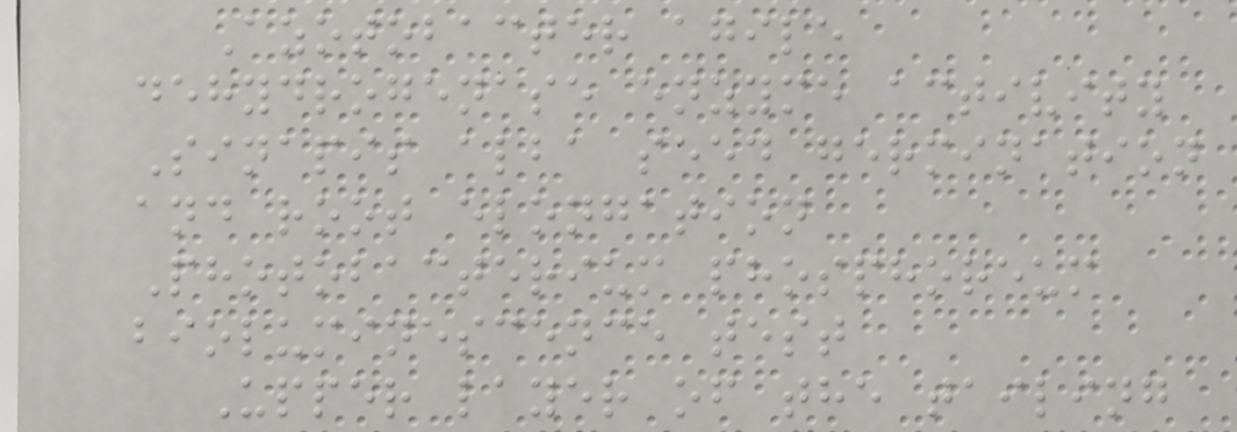Azotobacter agile
dehydrogenase enzyme activity
Sinapis alba seed germination
and root elongation
Photobacterium phosphoreum
bioluminescence test
Upper layer of the tailing
